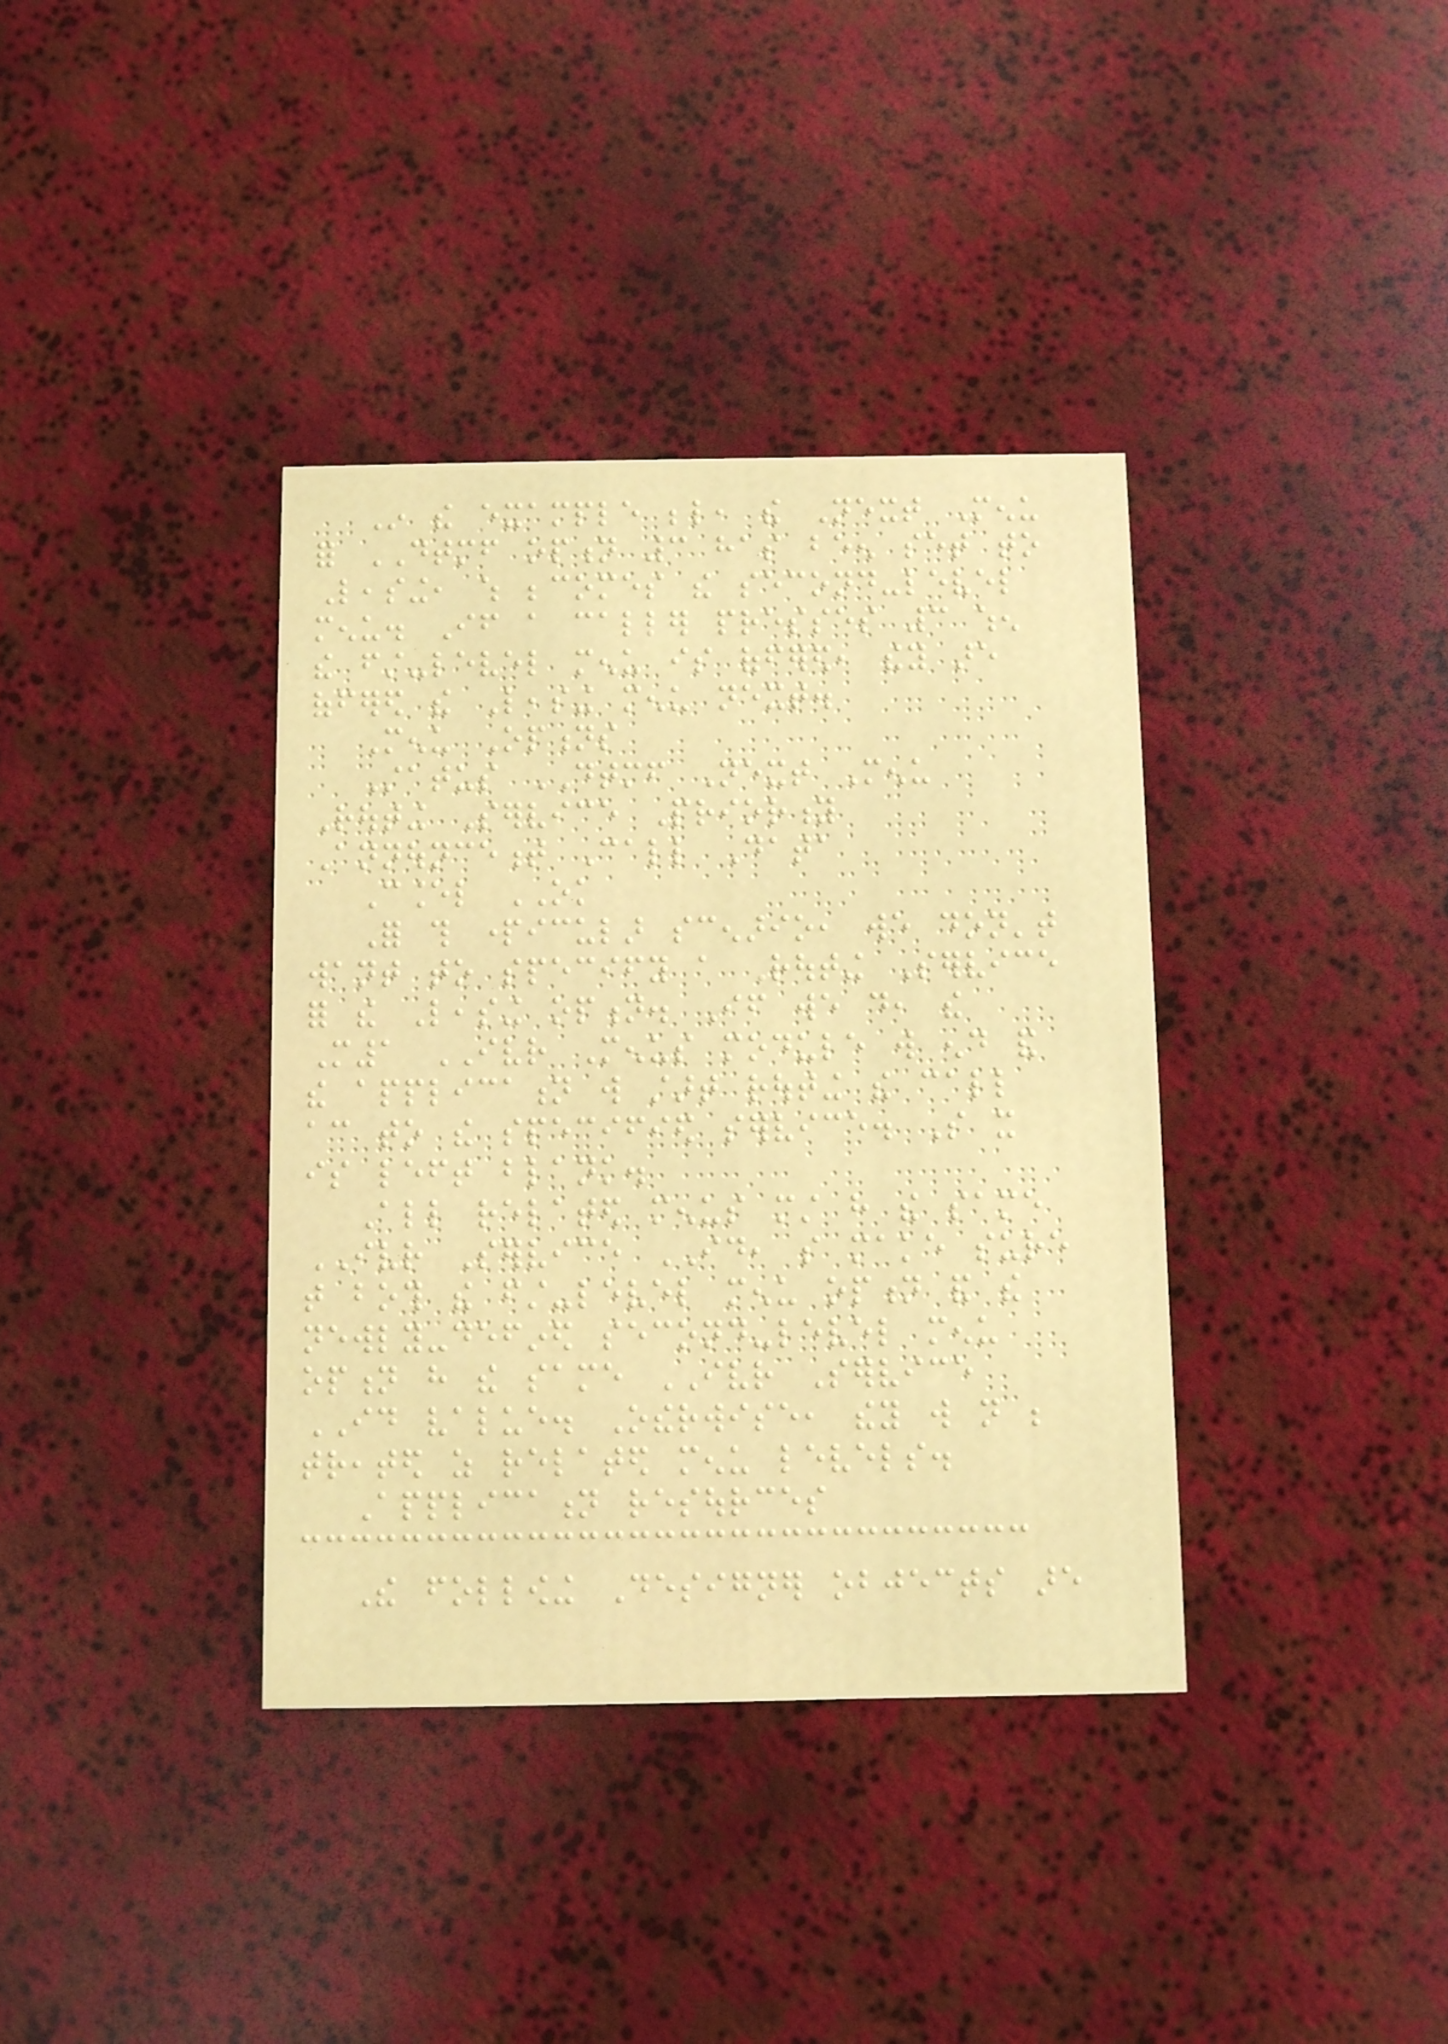In the example below, the Next Menu
for DTMF option 3 has been set to
Leasing, which becomes the second-level
menu. If a caller presses 3 when
the first-level menu is offered, they are
offered the Leasing menu next.
Menu Options
Status DTMF Next Menu
Routing Service Priority
Announcement Call Data
Cancel OK
For this particular scenario, we don't
want to specify a Routing Service
for the Leasing option. If we do, the
M1 IVR Menus module will end and
the application will start routing the call
according to the specified service. So it
is left blank.
All related menus must have the same
IVR Service ID, so make sure
that both the first-level menu option and the
newly-defined second-level menu
option have the same IVR Service
ID value. Otherwise, they will not be
treated as related menu levels.
Application resources
The following Designer objects are
